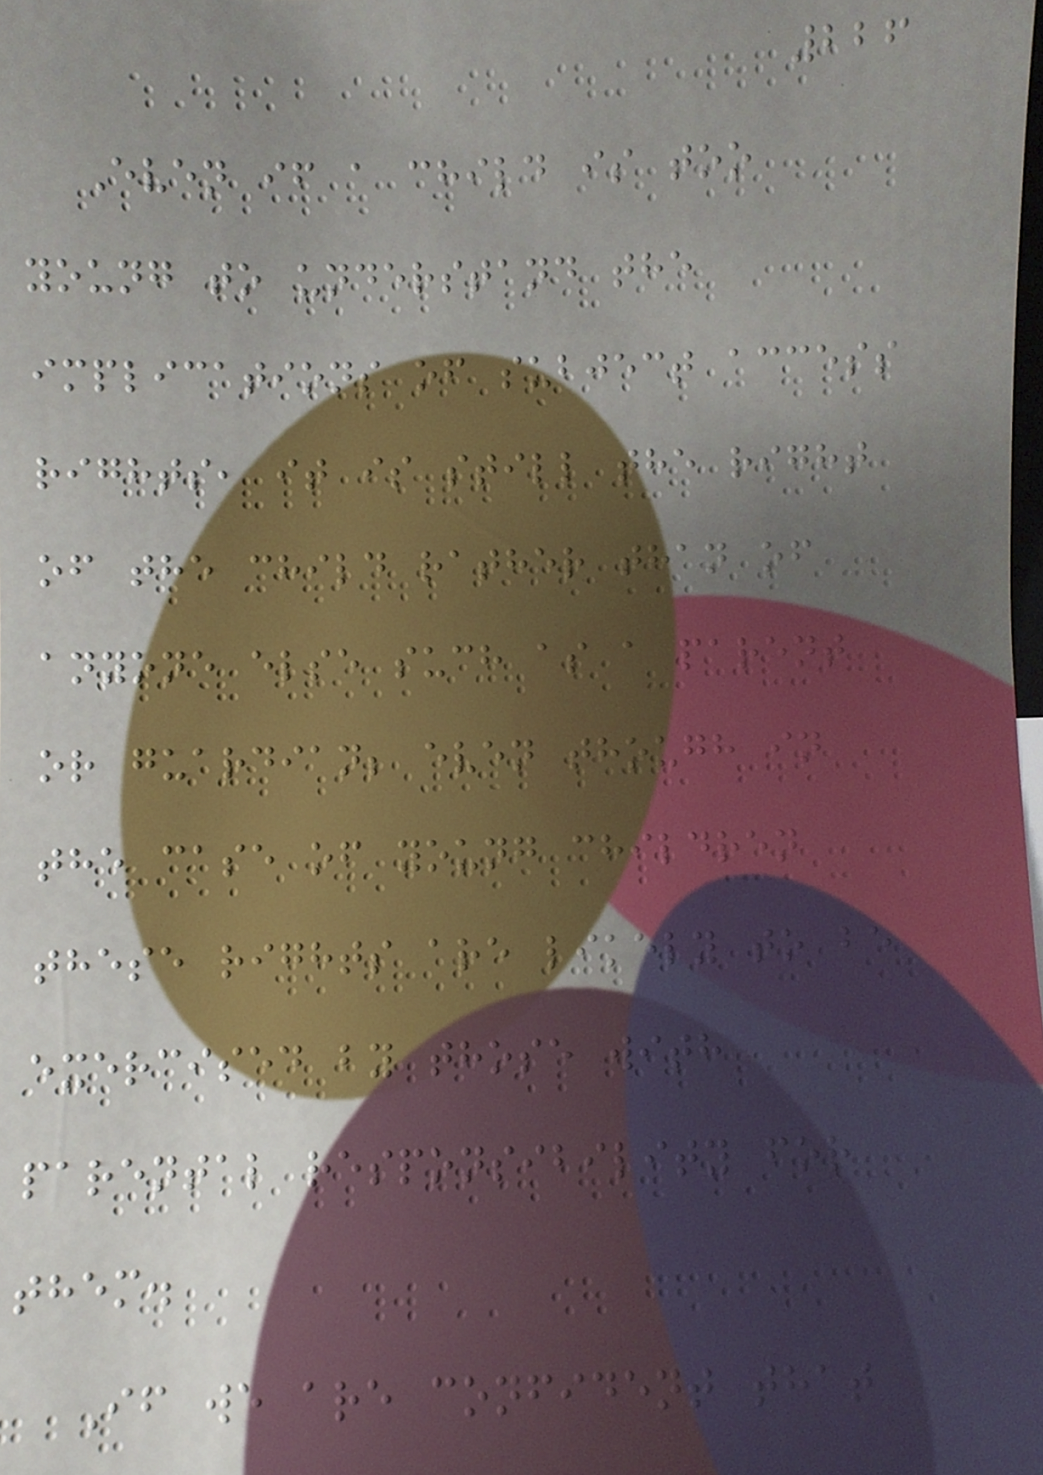226
Even if a child is too
young to understand the
implications of subject access
rights, it is still the right
of the child rather than of
anyone else such as a parent
or guardian; even though in
the case of young children
these rights are likely to be
exercised by those with
parental responsibility for
them.
If we are confident that
